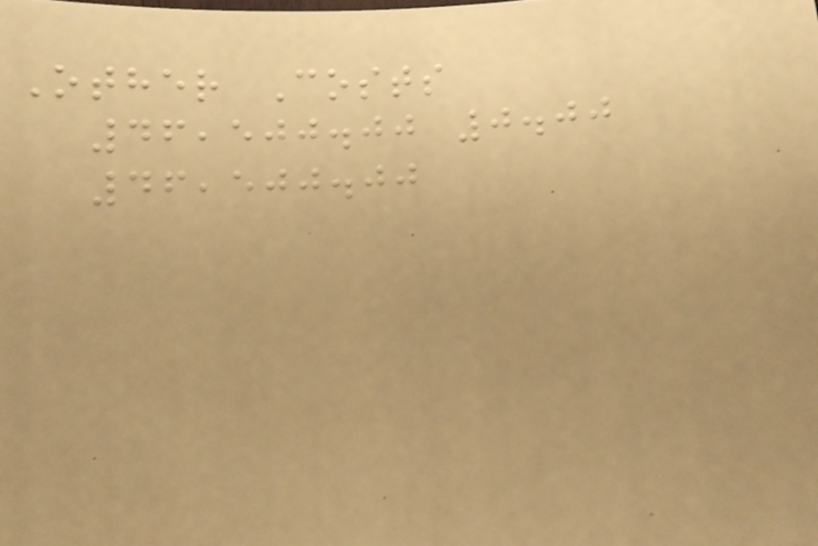Other Costs
46,500.00 0.00
46,500.00
